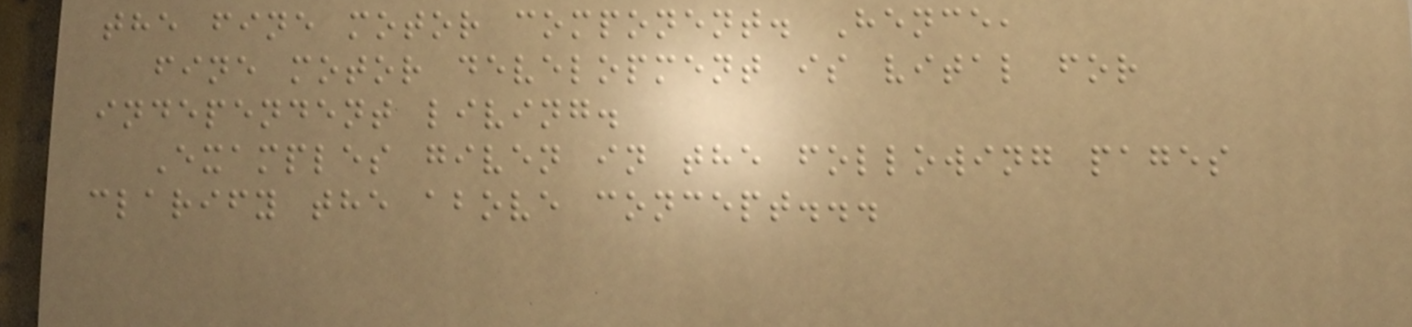the fine motor component. Hence,
fine motor development is vital for
independent living.
Examples given in the following pages
clarify the above concept...
